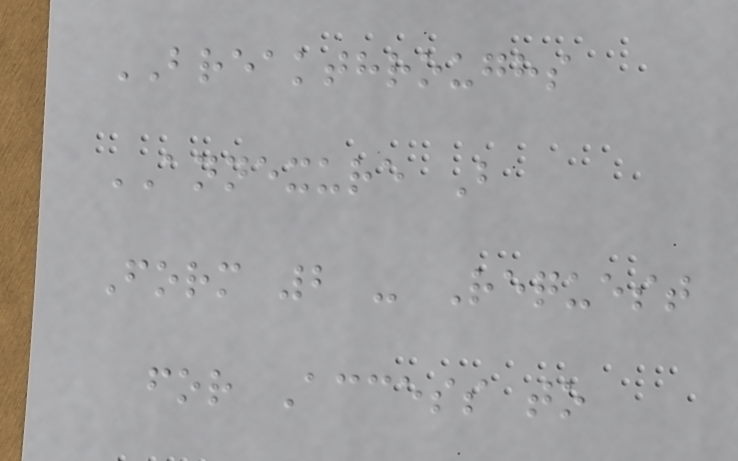BREAKTHROUGHS
ANNEXURE B
Form 2 - Request
for Access to
